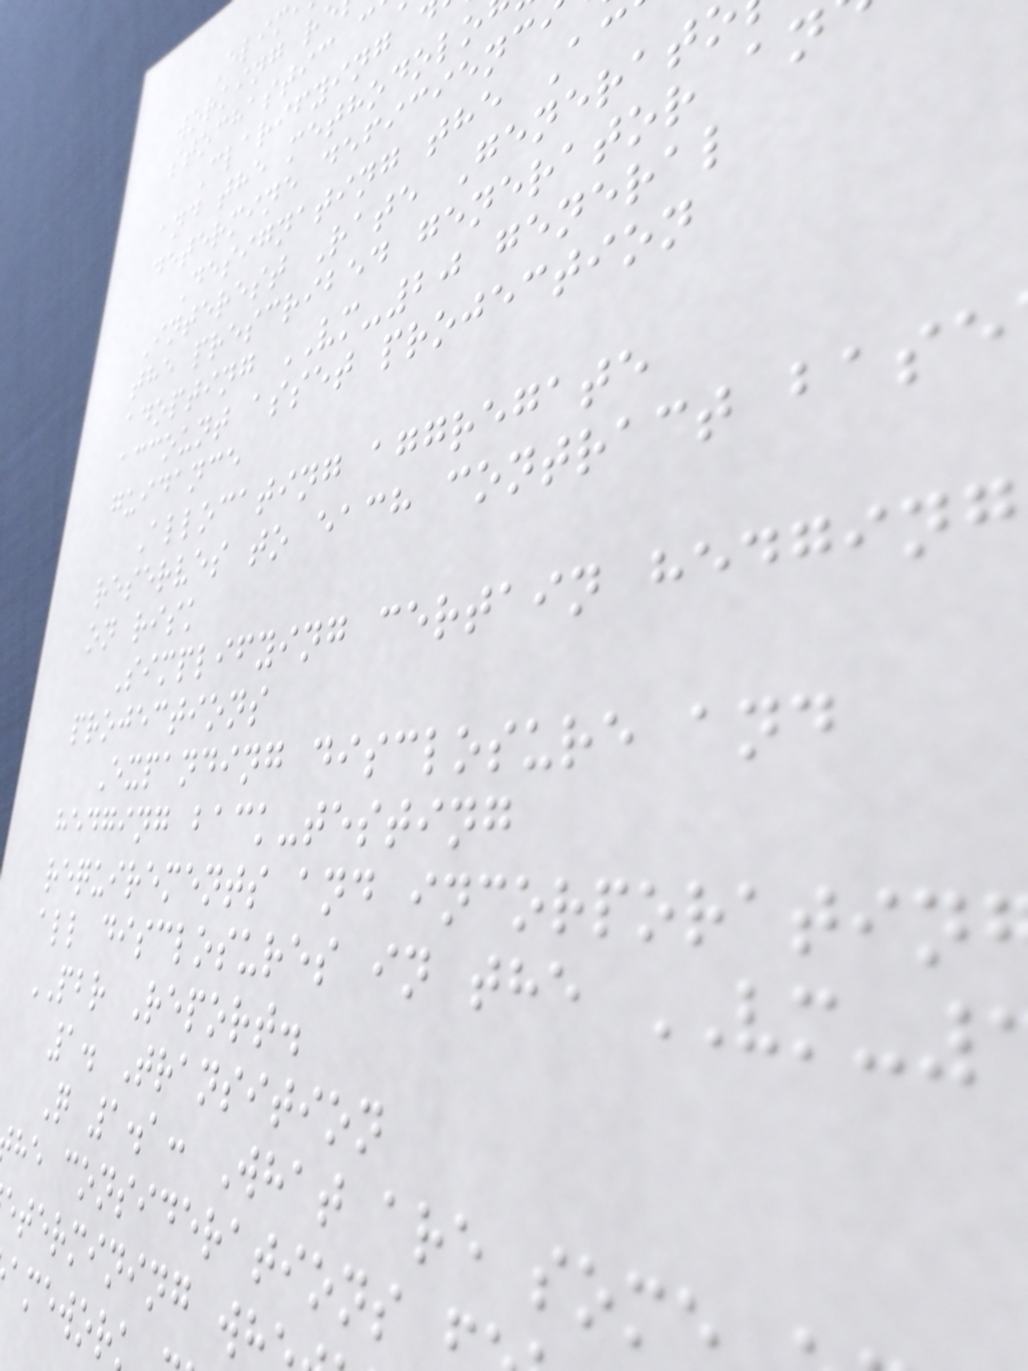working r
stochastic c
Clarifying
and the methodolo
determine deficienc
Designating the Ac
Interest Rate Generat
the prescribed generator an
adopting VM-20 general
account asset projection
guidance
Allocating aggregate
reserves to each contract base
on risk
Simplifying certain hedging
projections
Expanding disclosure and
hedging back-testing
requirements and incorporatin
all disclosures in the VM-
PBR Report.
1. Transition
Q 1.1: What are som
he considerations
etermining wh
